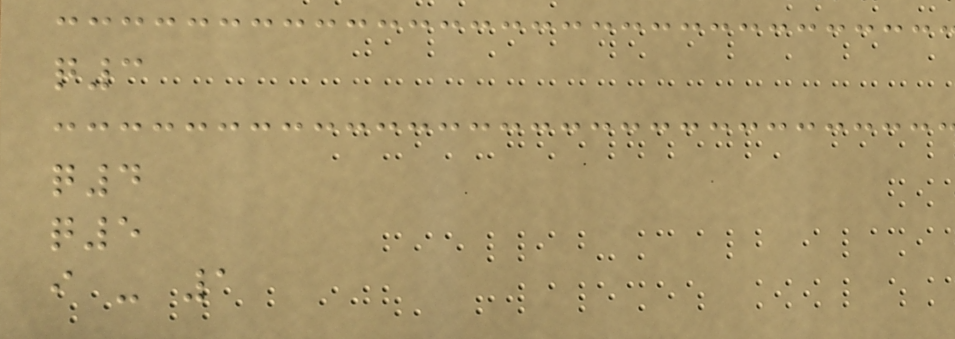q3
q4
q5
i - 1
